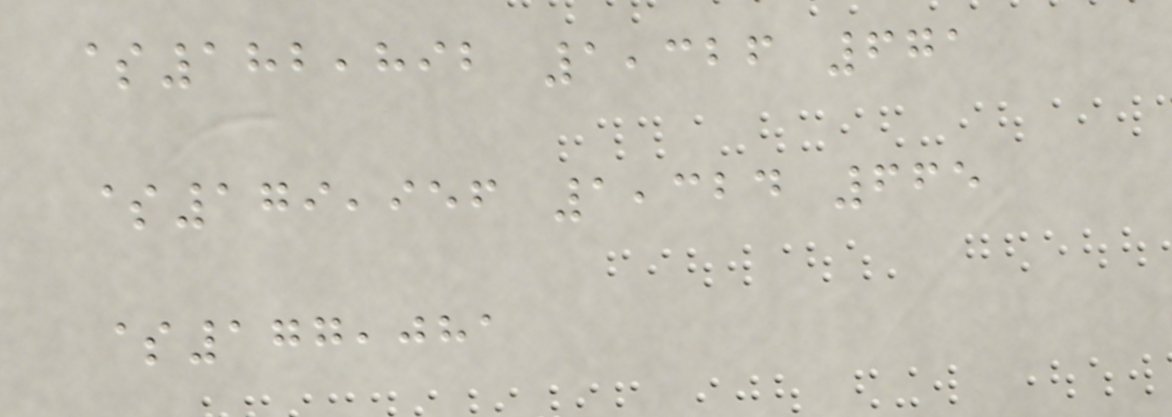$182,892 1,326 671
$179,956 1,324 665
$177,081
